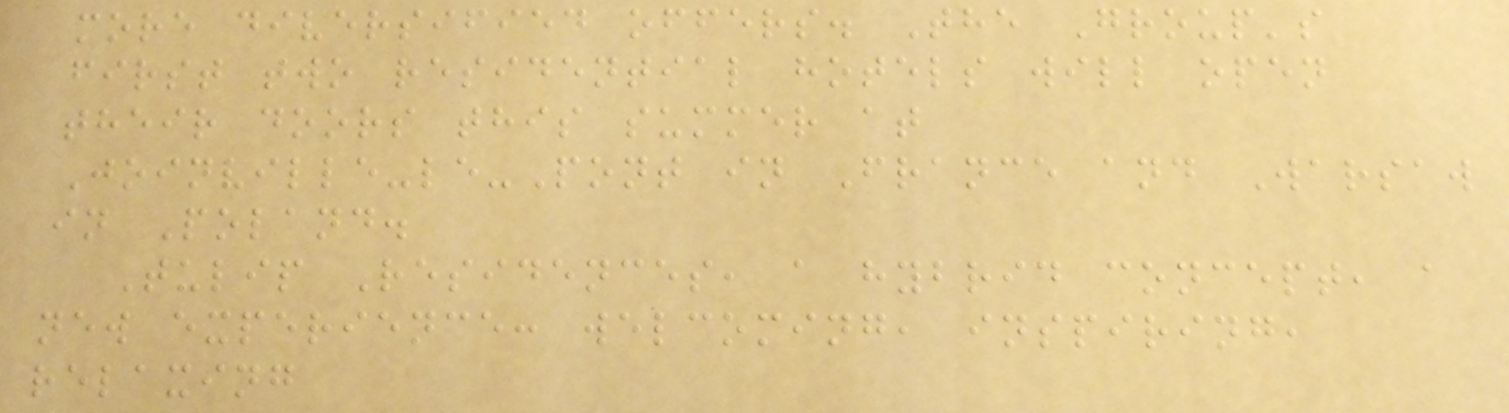more diversified offers. The Group's
first two residential hotels will open
their doors this summer at
Joinville-le-Pont in France and Warsaw
in Poland.
Tulip Residences, a hybrid concept, a
new experience: welcoming, inspiring,
relaxing
